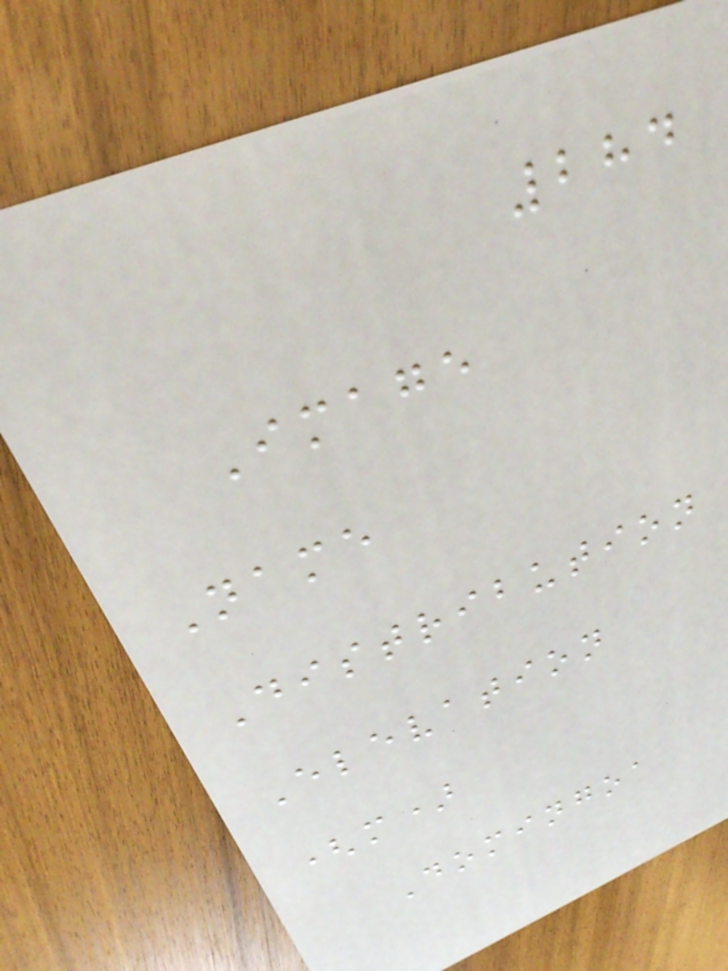284
Image
Name
Distribution
Elevation
(m)
Domingoa
